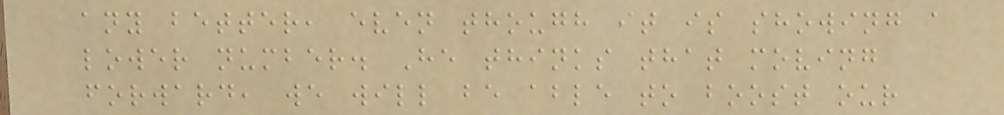any better, even though it is showing a
lower number. He thinks that moving
forward, we will be able to boost our
